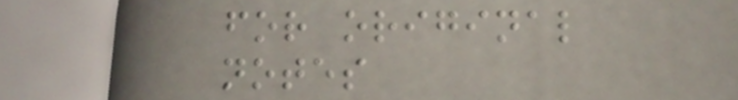for original
notes
